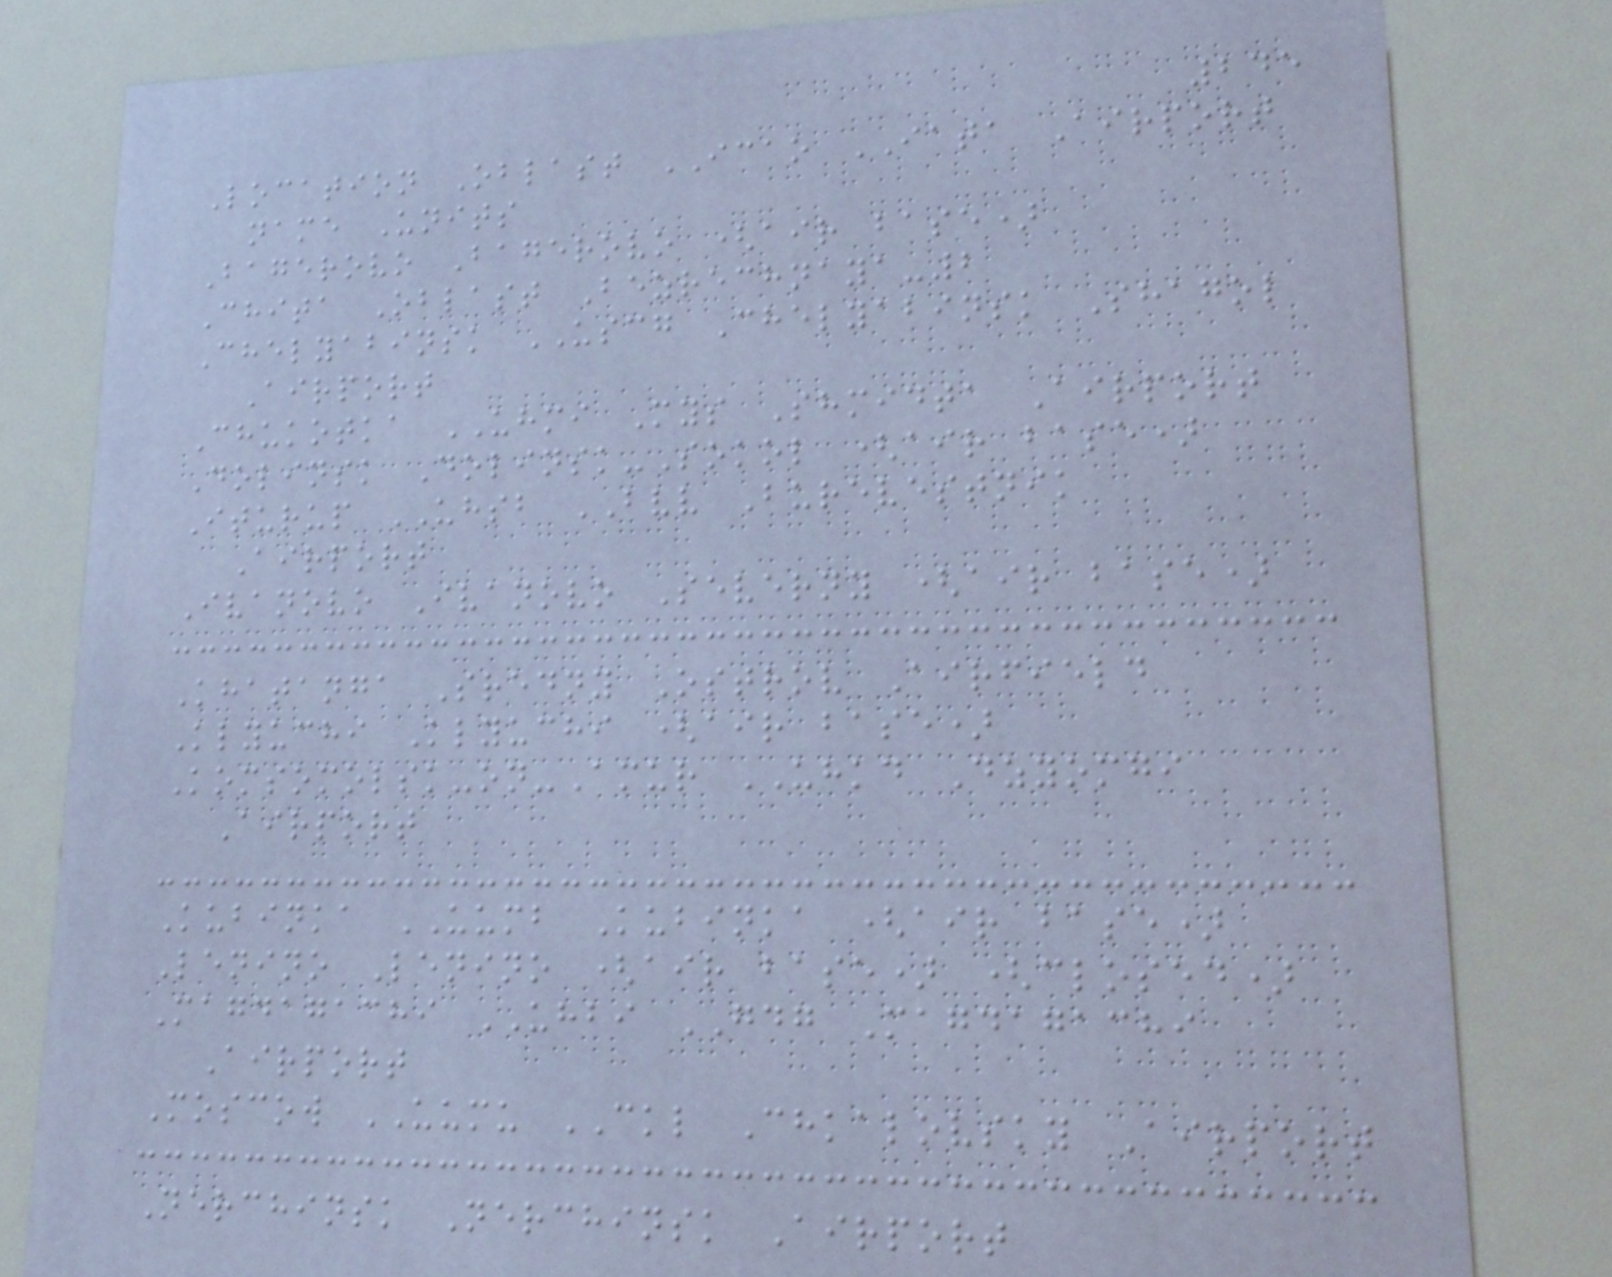245
Location Oblast ICAO IATA Airport
name Units
Bagerovo Bagerovo (air base)
Chita Oblast Bezrechnaya-2
Chelyabinsk USCG Chelyabinsk Shagol
Airport
Chukotka UHMI Mys Shmidta Airport
Dolinsk Dolinsk-Sokol (air base)
Iturup UHSB BVV Burevestnik
Airport
Ivanovo Ivanovo Severny (air base)
Khatanga Sredny Ostrov Airfield
Klyuchi Klyuchi (air base)
Komsomolsk-on-Amur UHKD Dzyomgi
Airport
Kubinka UUMB Kubinka (air base)
Lenino Lenino (air base) (closed)
Magdagachi UHBI GDG Magdagachi
Airport
Moscow UUMU CKL Chkalovsky Airport
Nerchinsk Nerchinsk Airport
